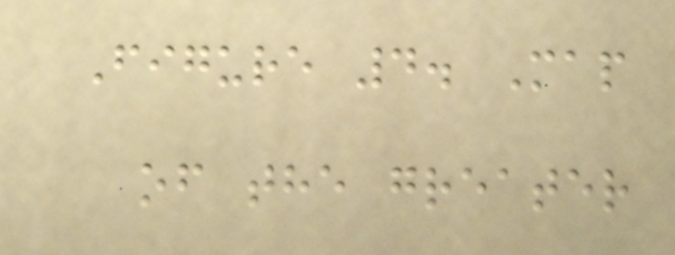Figure 4. Map
of the greater
